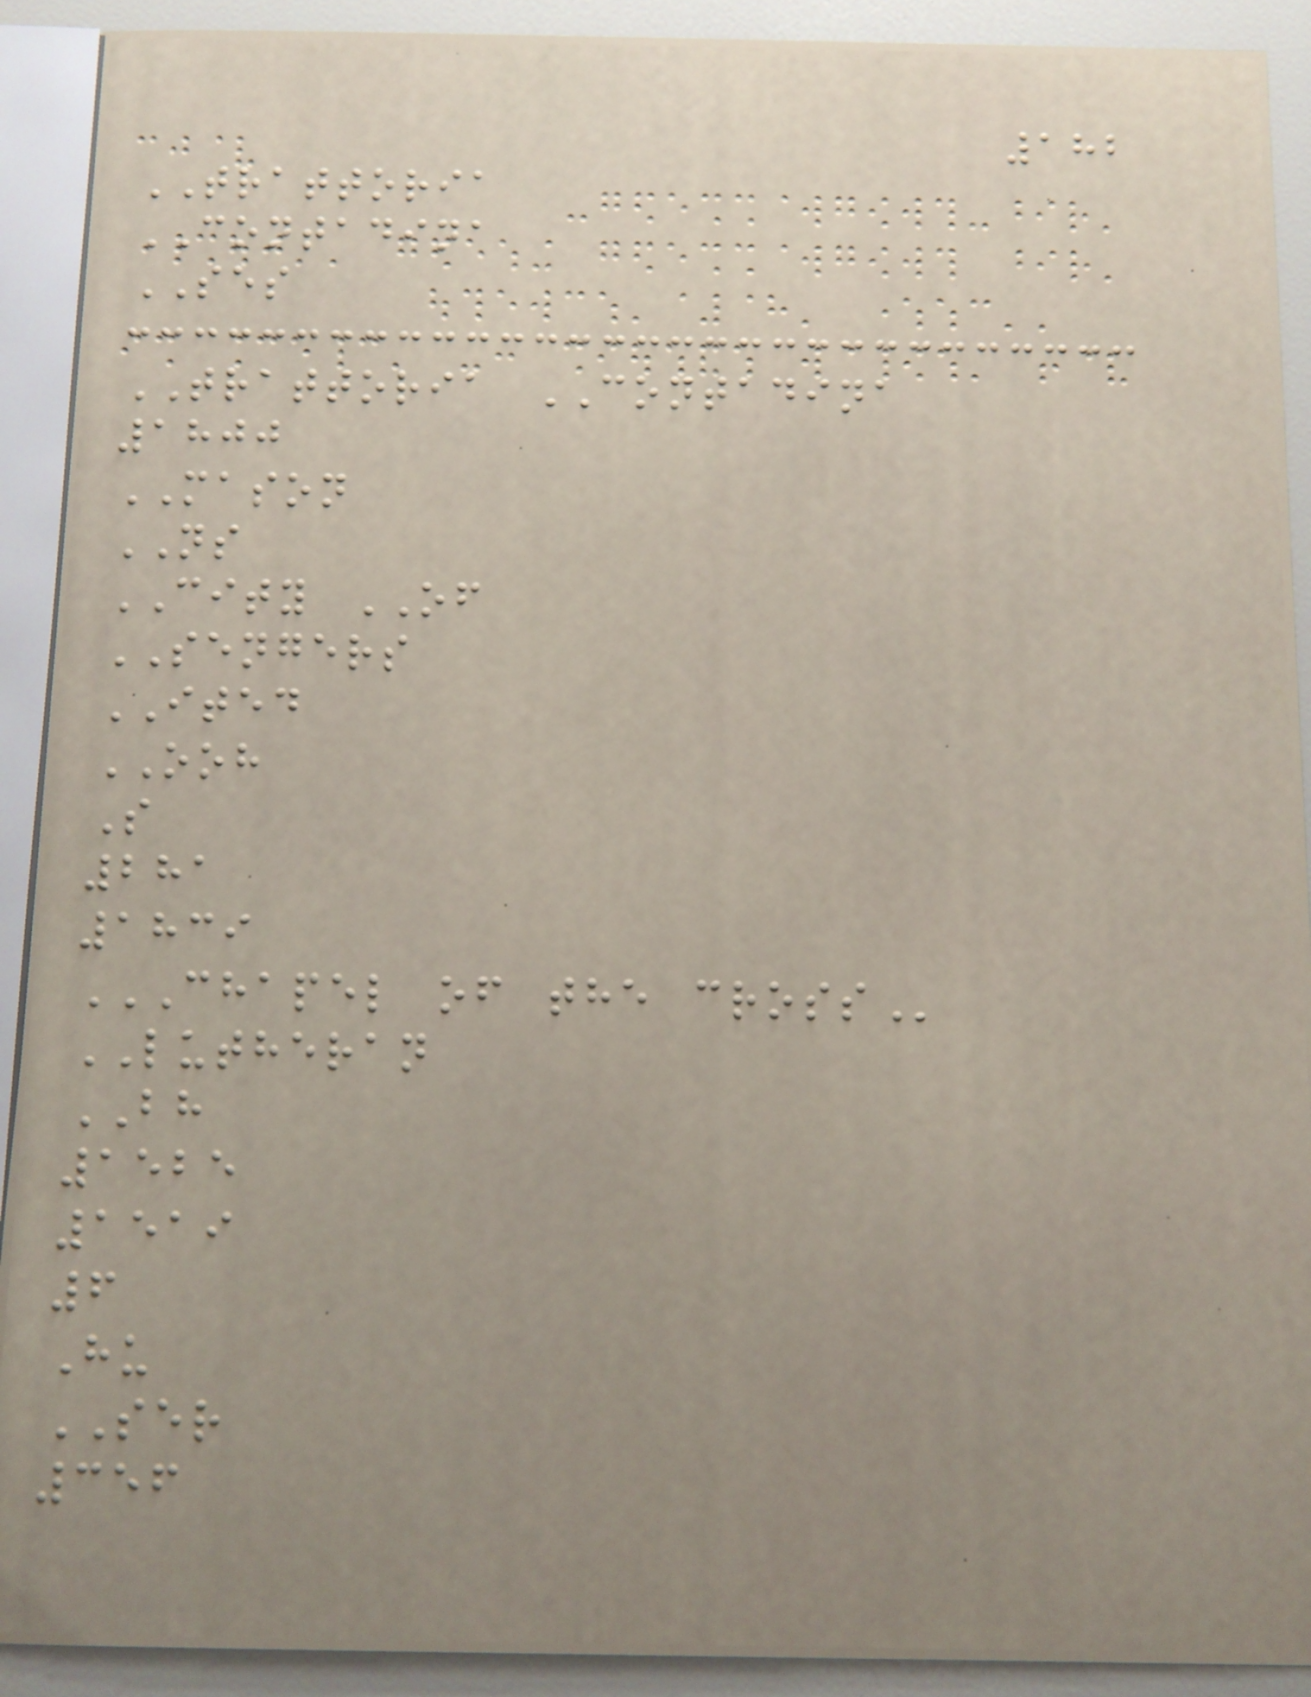182
TRATTORIA
CONTADINA
SES
TRATTORIA CONTADINA
1800
MASON
NS
CITY OF
SENGERS
ITED
OOH
S
281
1839
CHAPEL OF THE CROSS
LUTHERAN
BH
1525
1519
6
Hu
SER
356
